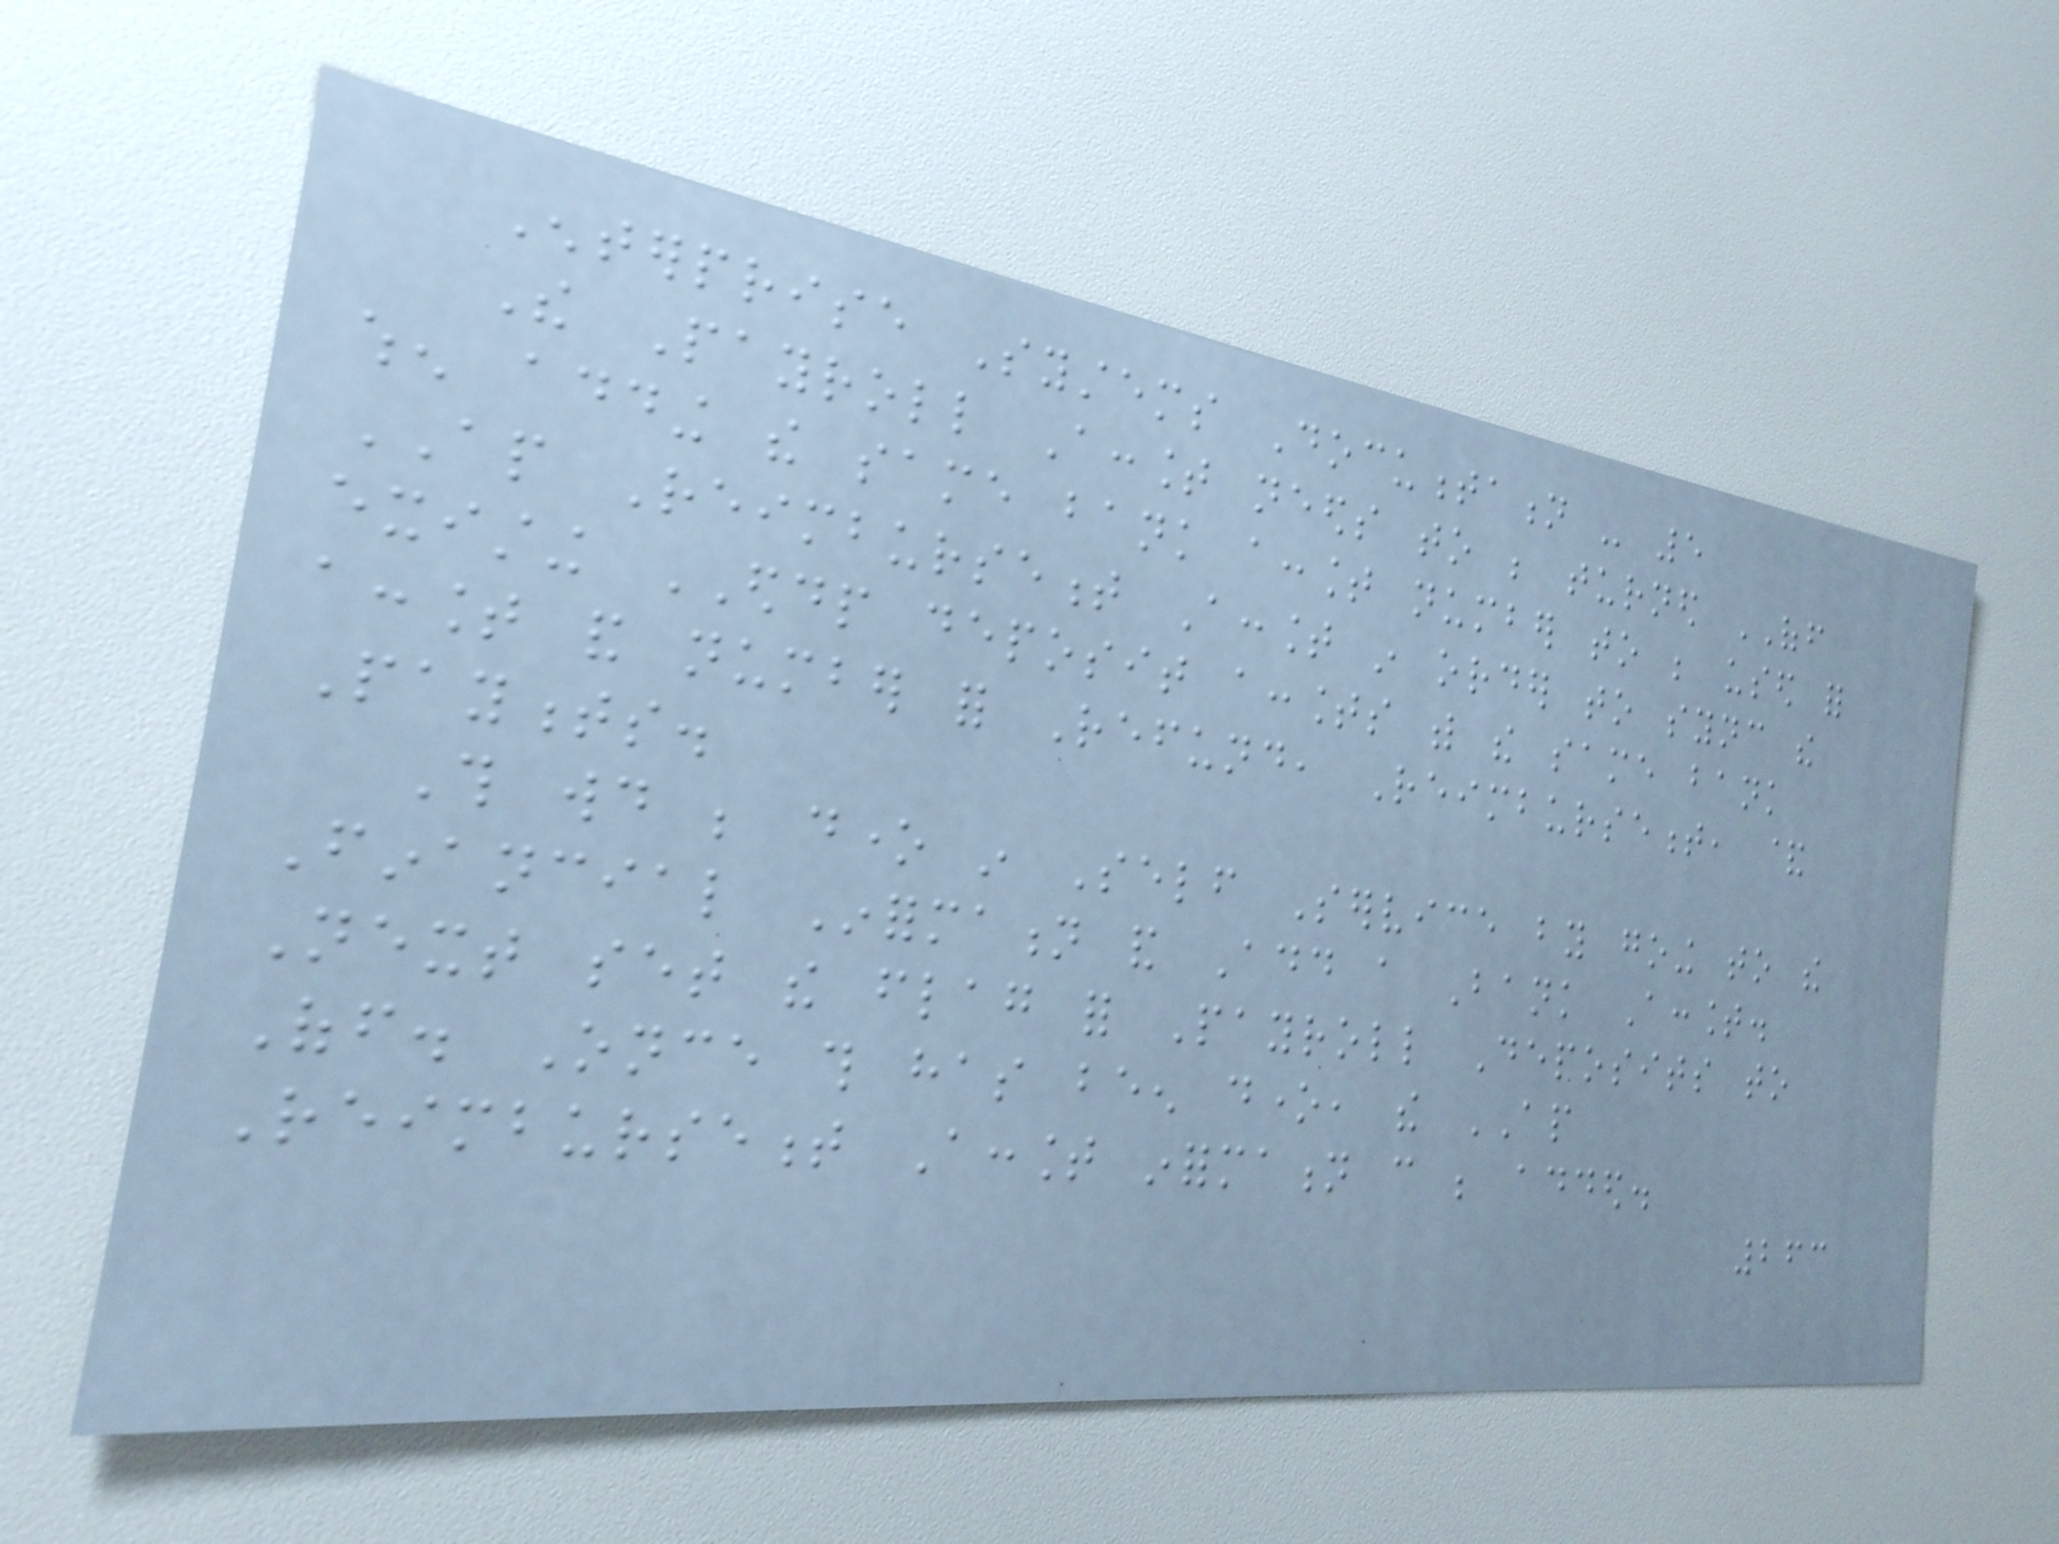Enterprise Systems Documentation - 5
The Payroll Account needs to be turned OFF
when adding the same bank account number to be used for
AP Reimbursement Account in order to sync the
existing EDDP deposit accounts with the same bank
account and number for Refund, Reimbursement, &
Payments.
This would be done in Self Service by going to the
Financial Information and Add a Bank Account.
Next set the flag for Payroll Deposits to
Off. Once this has been done, the AP
Reimbursement Account information can be added.
263
